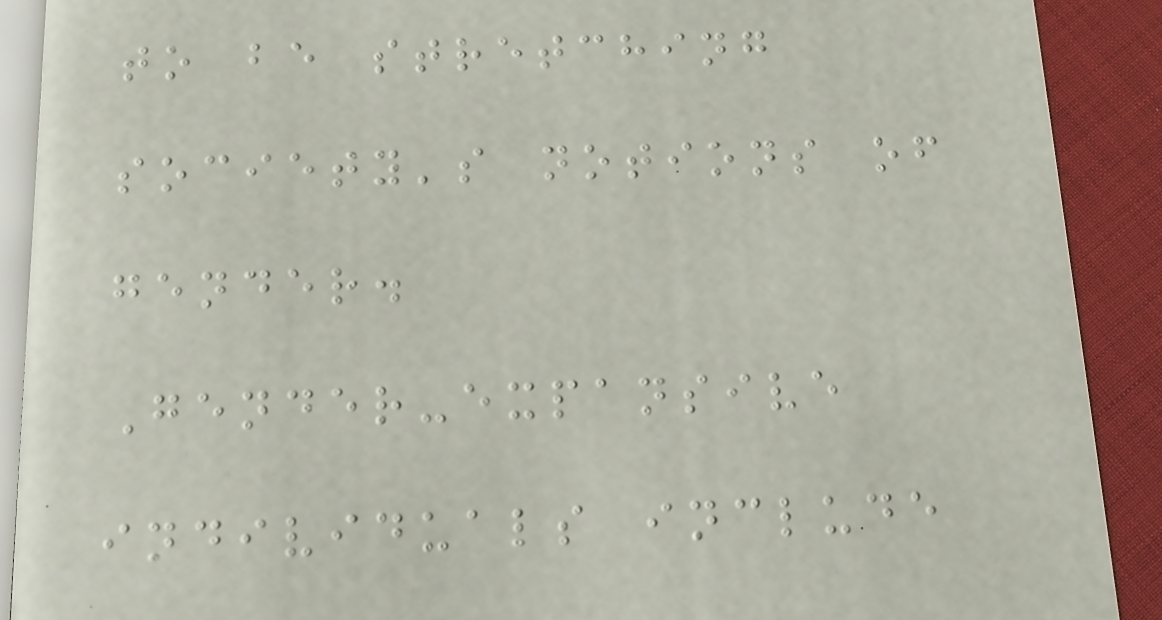to be stretching
society's notions of
gender.
Gender-expansive
individuals include
